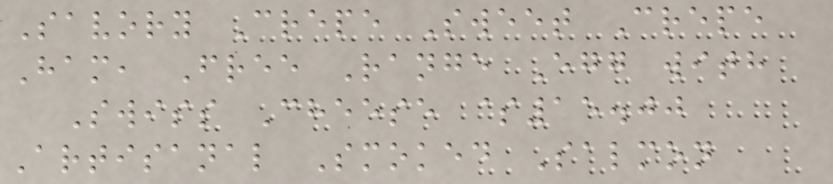Savory Crepe Sweet Crepe
Ham, Free Range Egg with
Swiss Cheese $15.00
Artisanal Smoked Salmon
